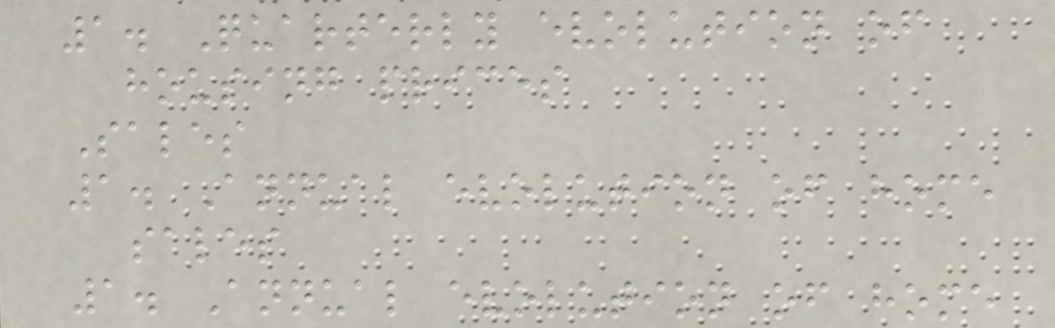1. Quarterly evolution of
housing prices
Sales
1. Annual evolution of home
sales
1. Annual evolution of home
